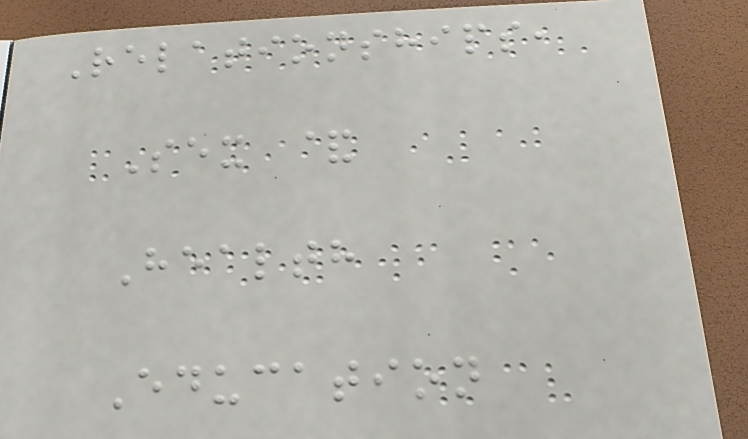Relationships,
Sex &
Health
Education
